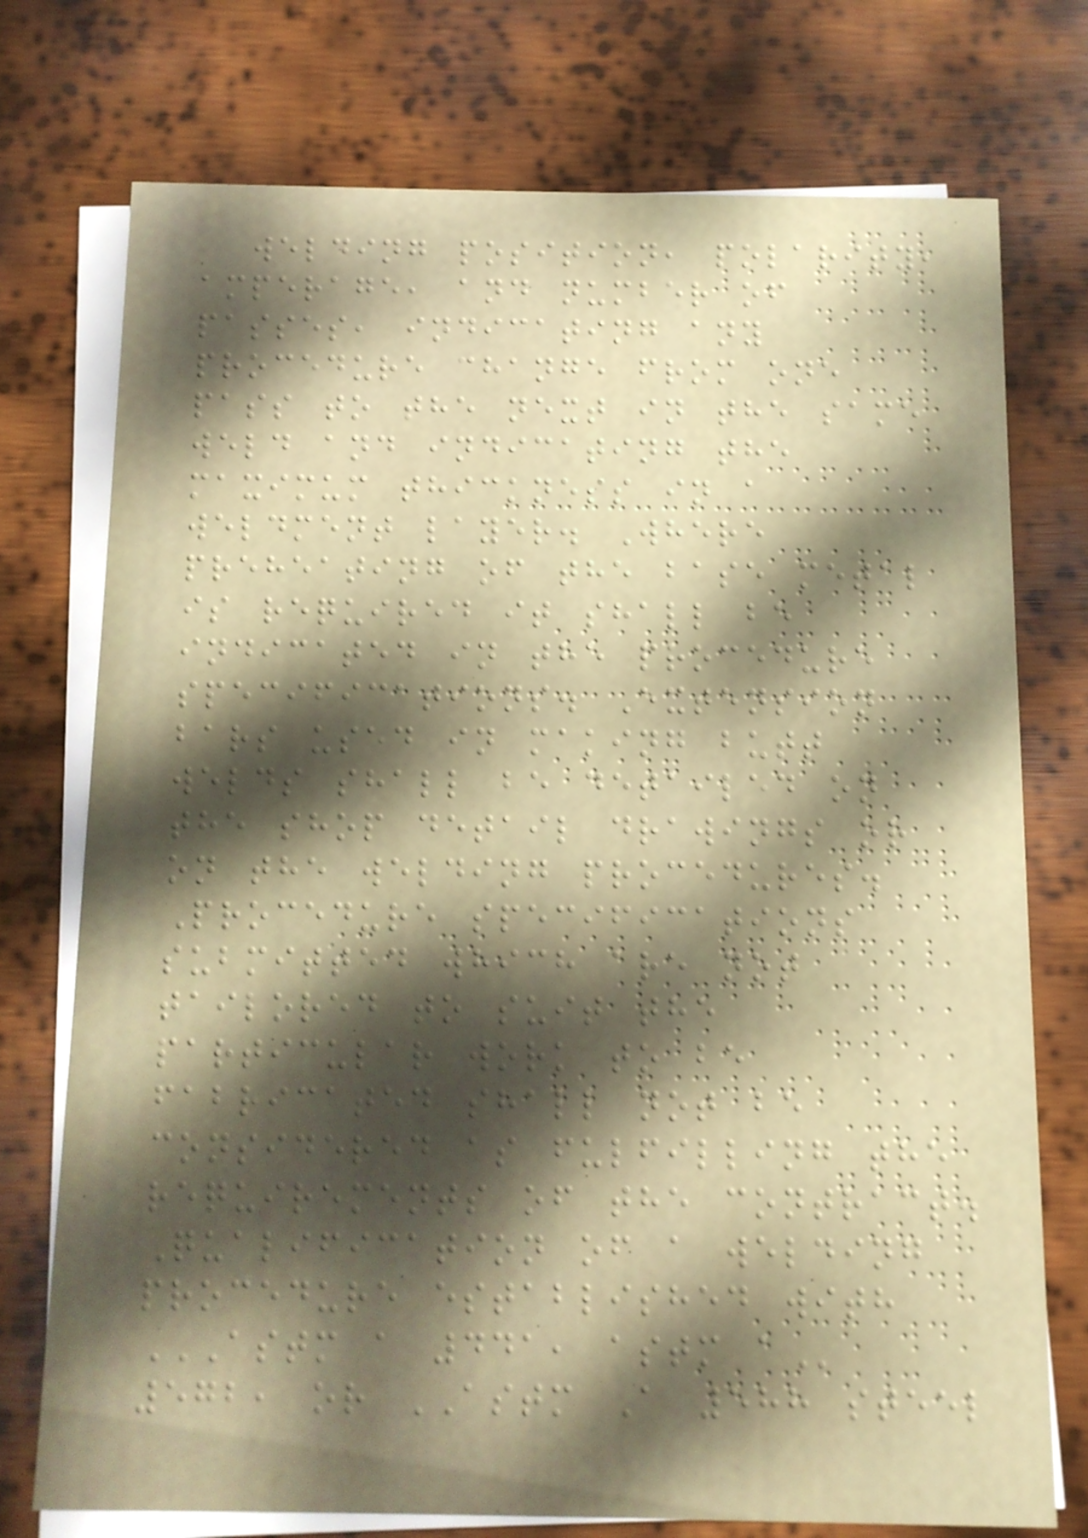welding position, polarity,
amperage, and number of
passes, indicating any
procedure change from one
pass to the next in the same
weld and indicating the
maximum thickness in a
weldment layer. Where
preheating of the base metal
is required it shall be
indicated in the procedure
specifications. Extension
bars used in making butt
welds shall be detailed on
the shop detail drawings or
on the welding procedures.
Procedure specifications
submitted which are not
tailored to suit the
particular work to be
fabricated shall not be
considered as fulfilling the
requirements of the contract.
Qualification of a welding
procedure established with
ASTM A 441, ASTM A
572, or ASTM A 588 steel
